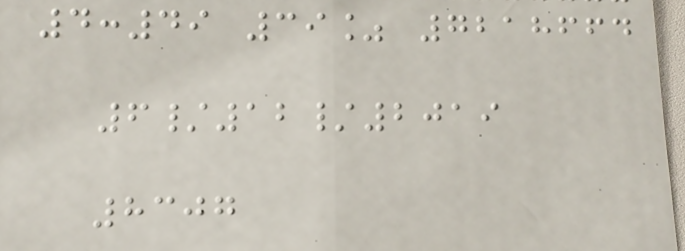4:49 39% 7218664
6/12/2019
8307
